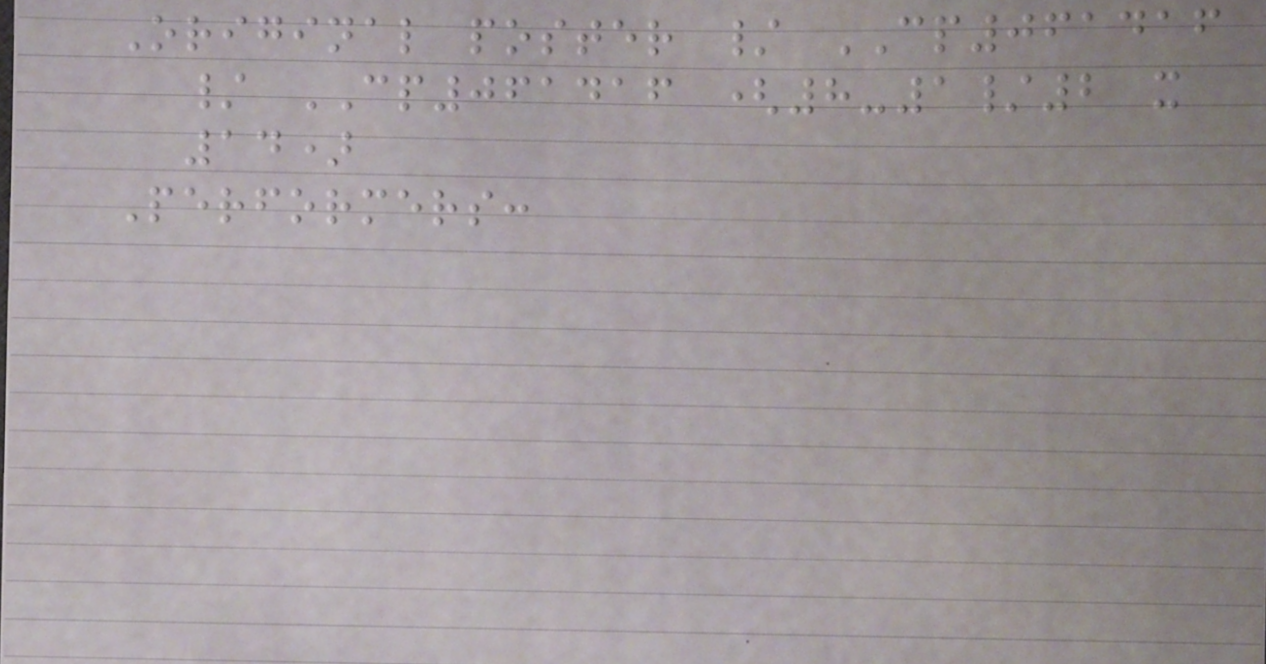Original poster / CP061416
/ CP061416 (8-1/2 x
14)
Performers:
